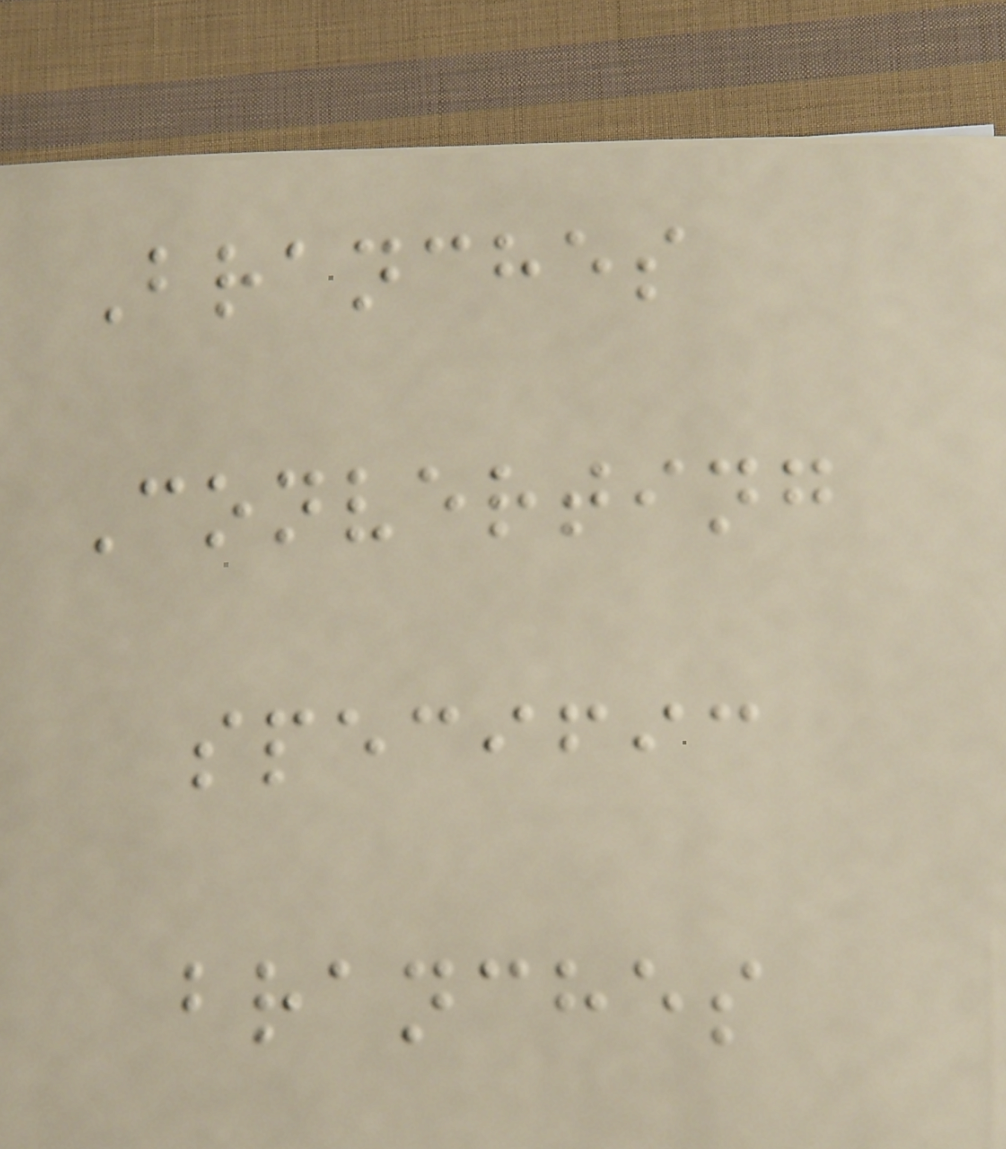Branches
Converting
specific
branches
